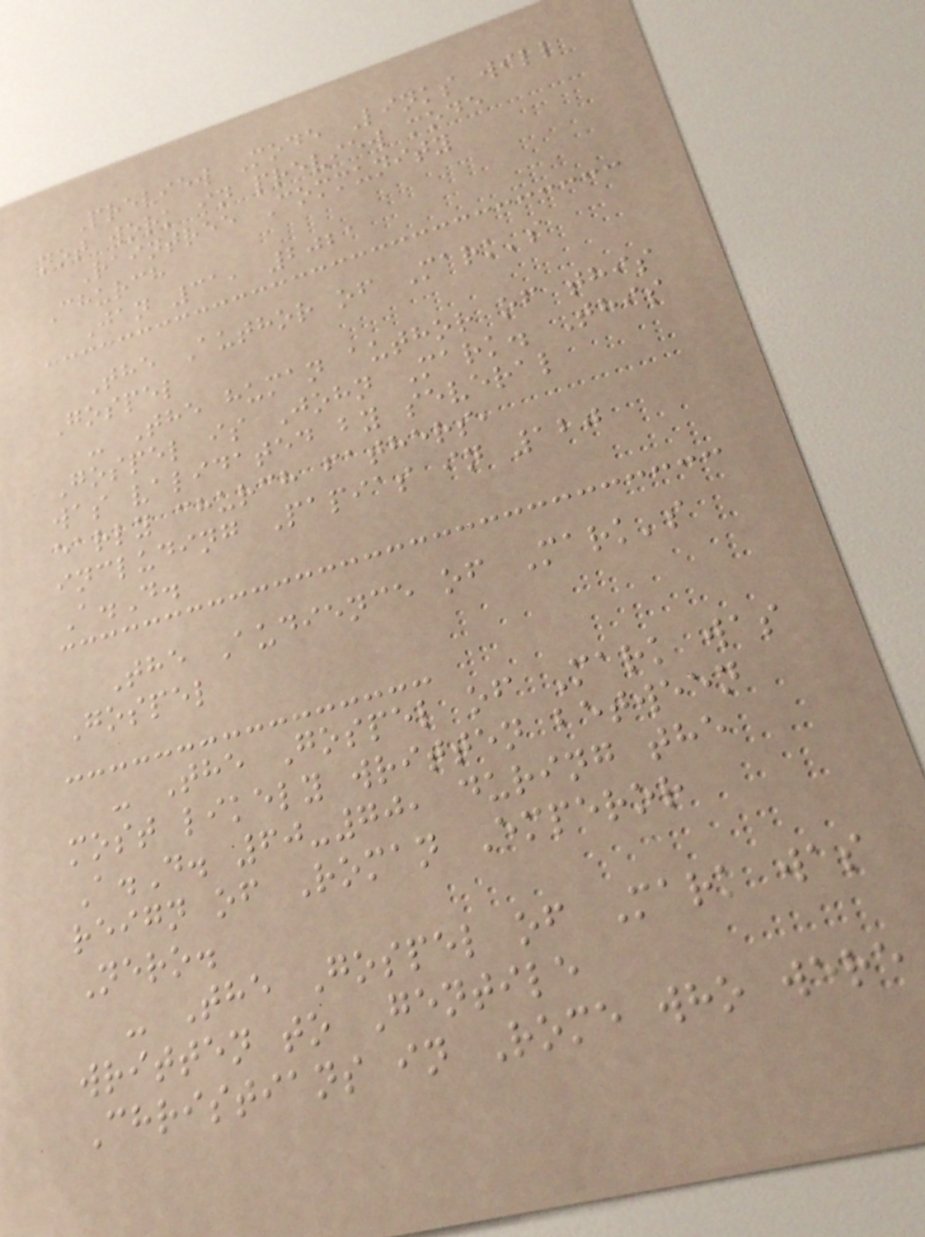Preview Mode Links will
not work in preview mode
Raintree Community
Church
Jan 31, 2021
The Author of Mark's
Gospel
- The human author of this
Gospel is John Mark. This
was validated by several
early church fathers,
including Papias in 120
A.D.
The Audience of Mark's
Gospel
- The Gospel of Mark was
most likely written between
A.D. 60-70, during the
reign of Roman Emperor
Nero.
- The Gospel of Mark was
written to Gentile
Christians in Rome who were
